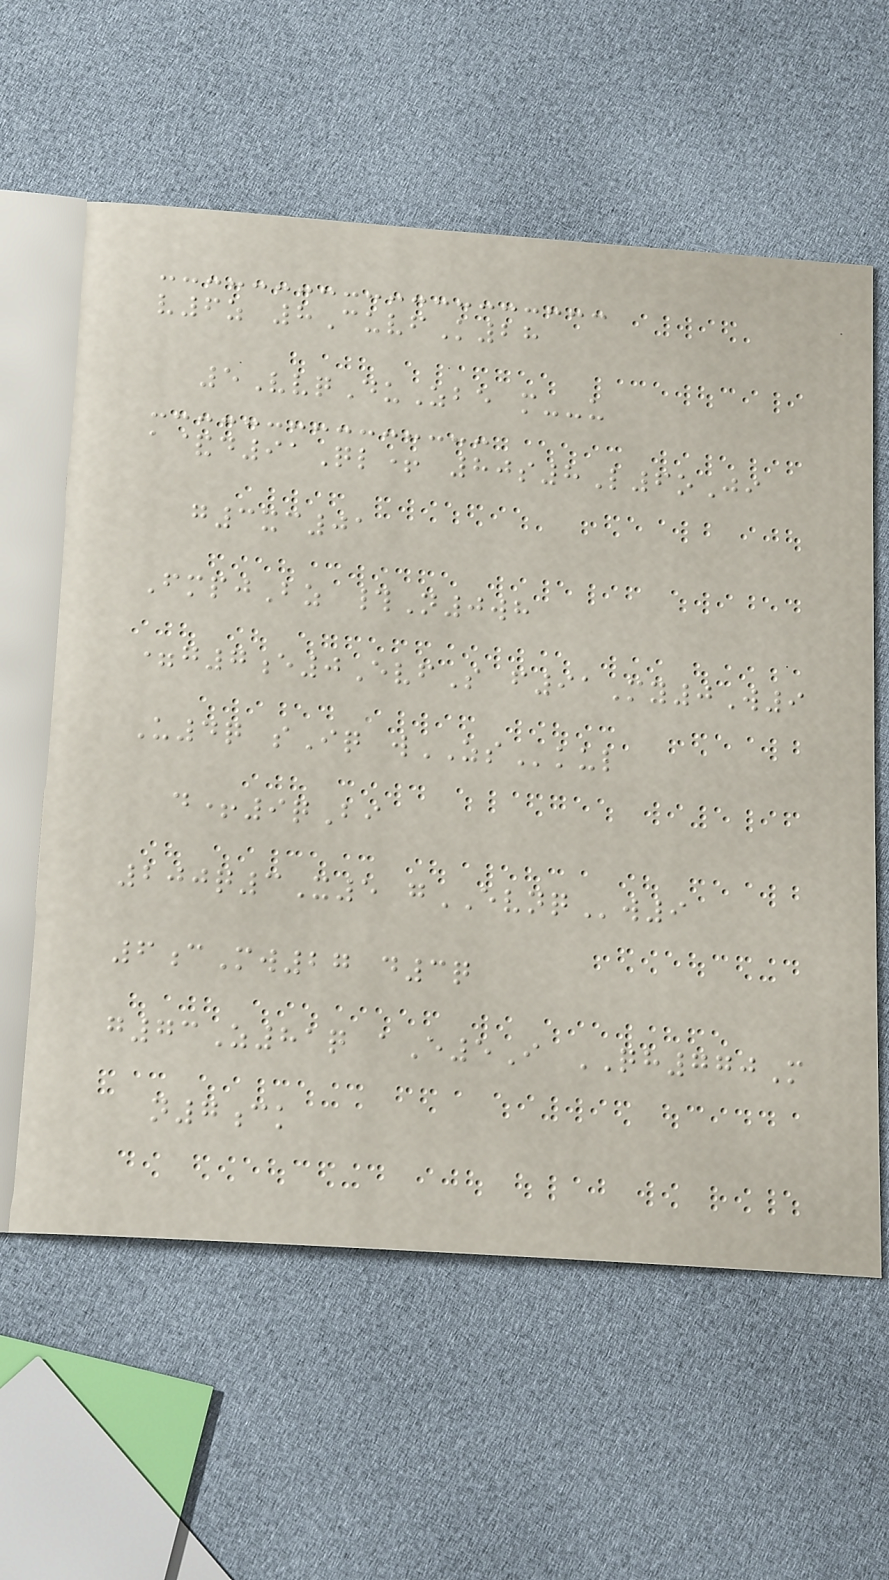v6z 8CuvfK28
5VvqDuZbe m--u
a&d91Ql+ 80s8L6oJi
g3xc01
FmpjBz #N0wh
=g7e0EvfS f91My0W9
U4q sIq wZSkul
d+9qBi
200q3X5 gEVNQw9
6cMw27 d3q
g73Z81q aE5I QH770M
n7ck
